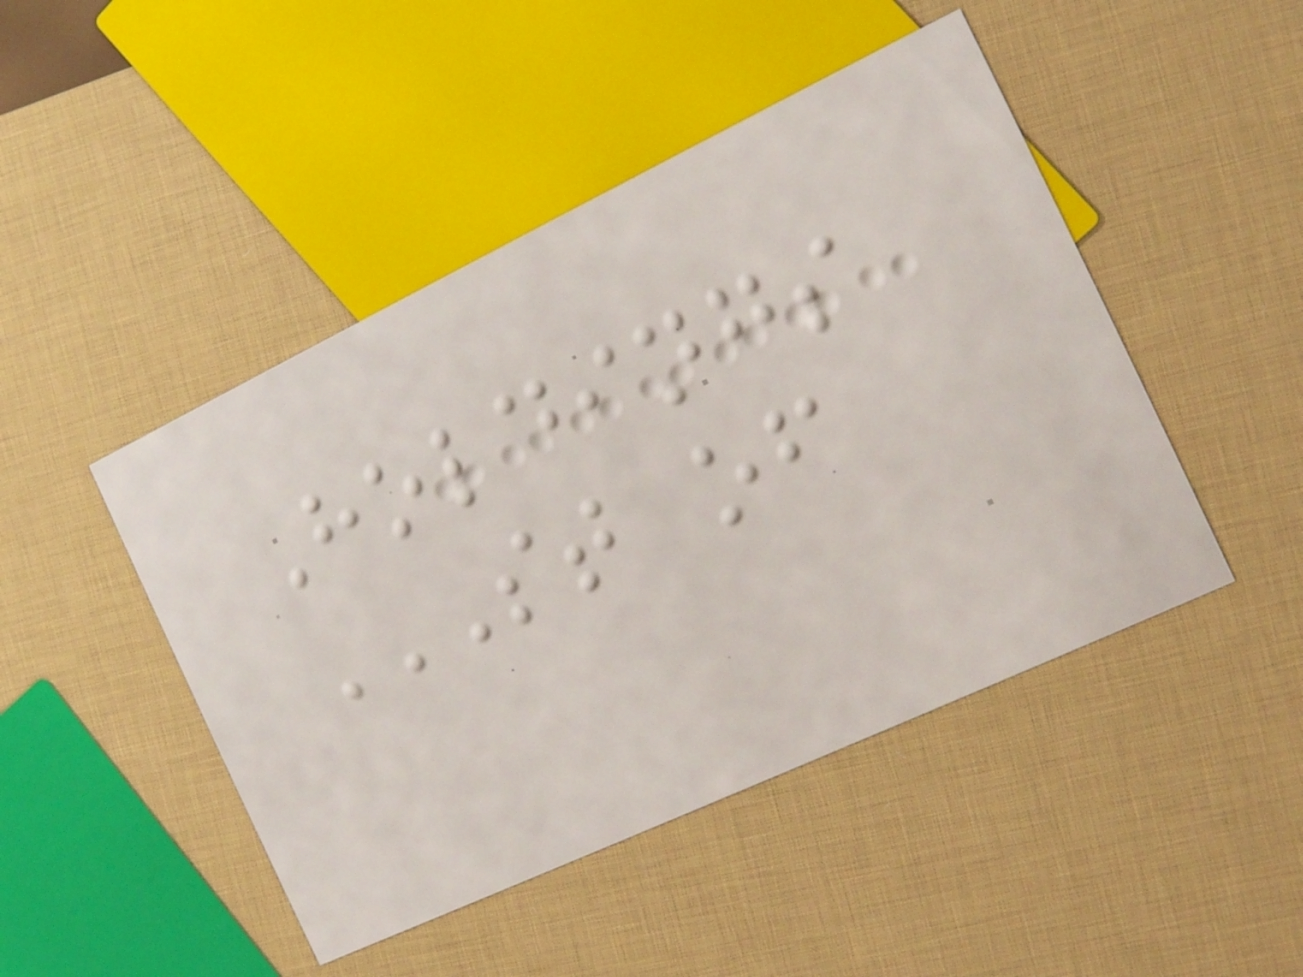Holdings
ST OF
